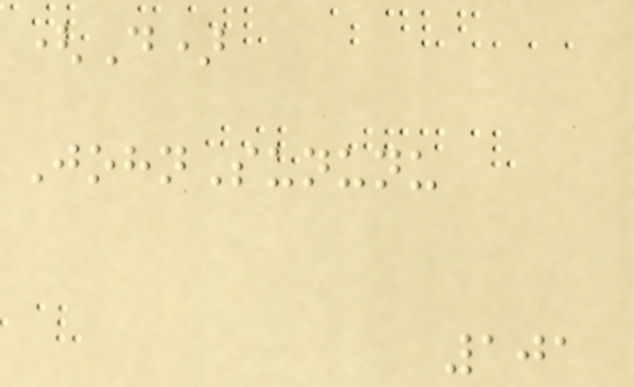(D)
JohnSununu
101
